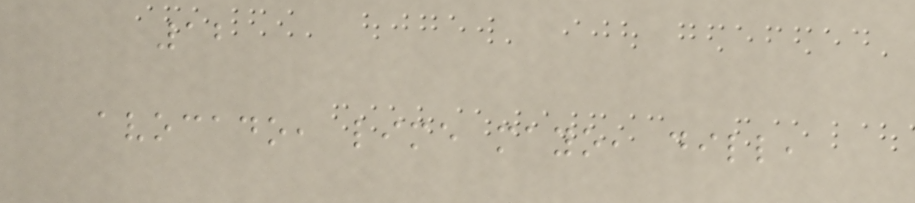12
avocado, lime mayo, dill,
